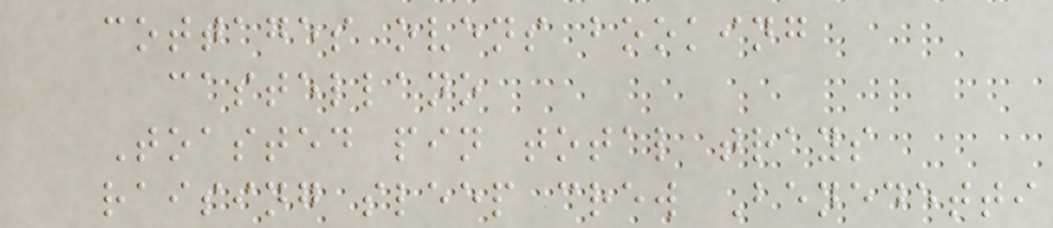cottages ovens booking
castellano
Toasted pin total trays
raising sleep crew Benedetti
